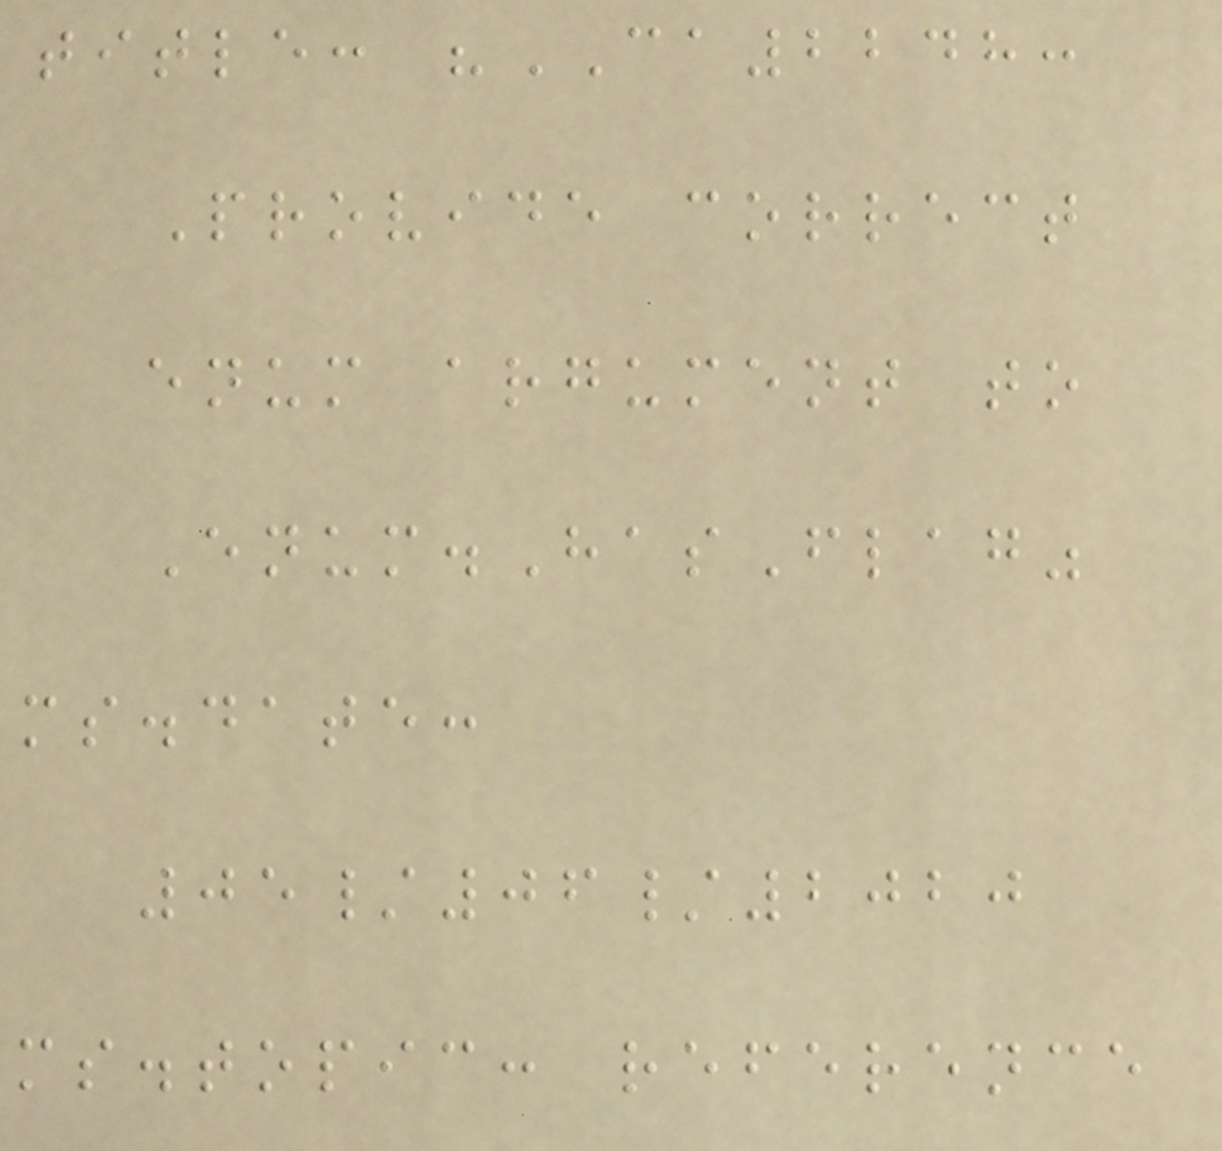title: "CA2248:
Provide correct
enum argument to
Enum.HasFlag"
ms.date:
05/06/2020
ms.topic: reference
